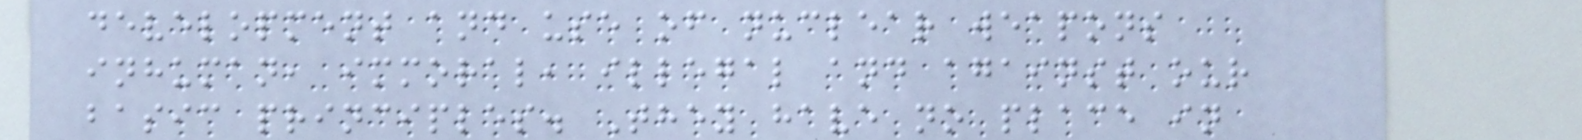development and use of nuclear weapons
inhuman, immoral, illegal and against our
basic principles. They have no place in
